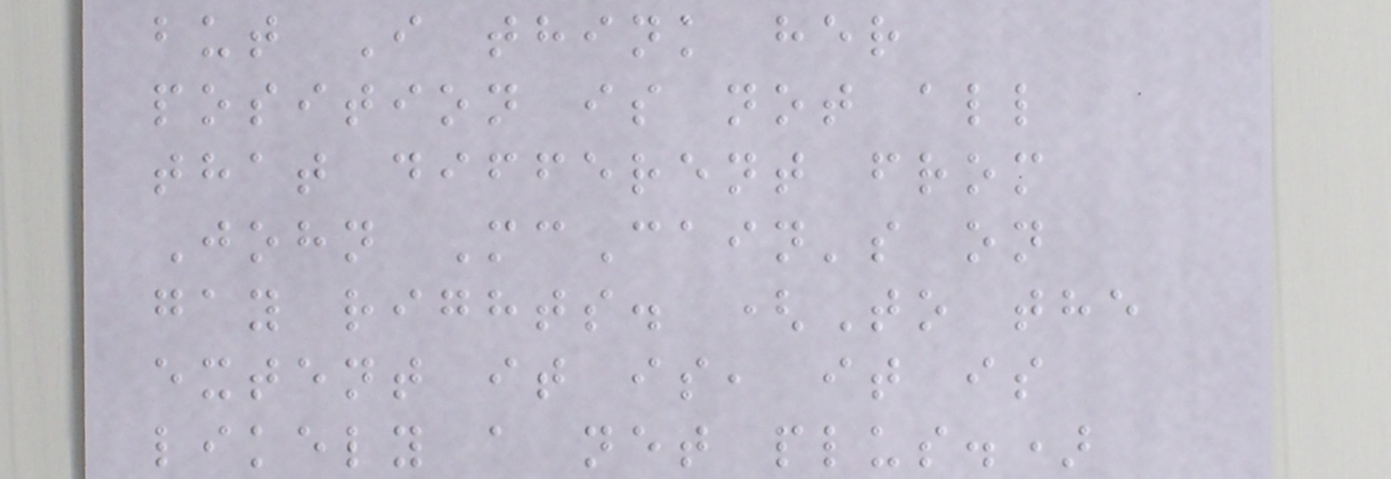but I think her
position is not all
that different from
John McCain's on
gay rights. (To the
extent it is, it is
likely a net plus.)
